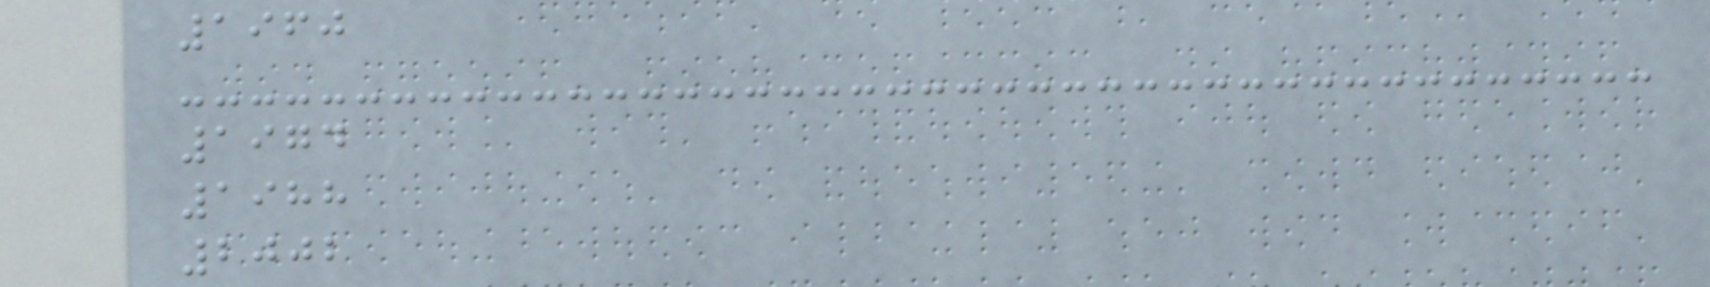1960
1974
1988
2002
